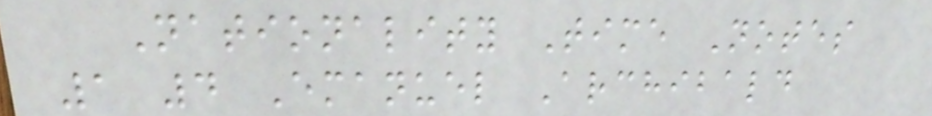Nationality Time Notes
1 4 Emanuel Archibald
